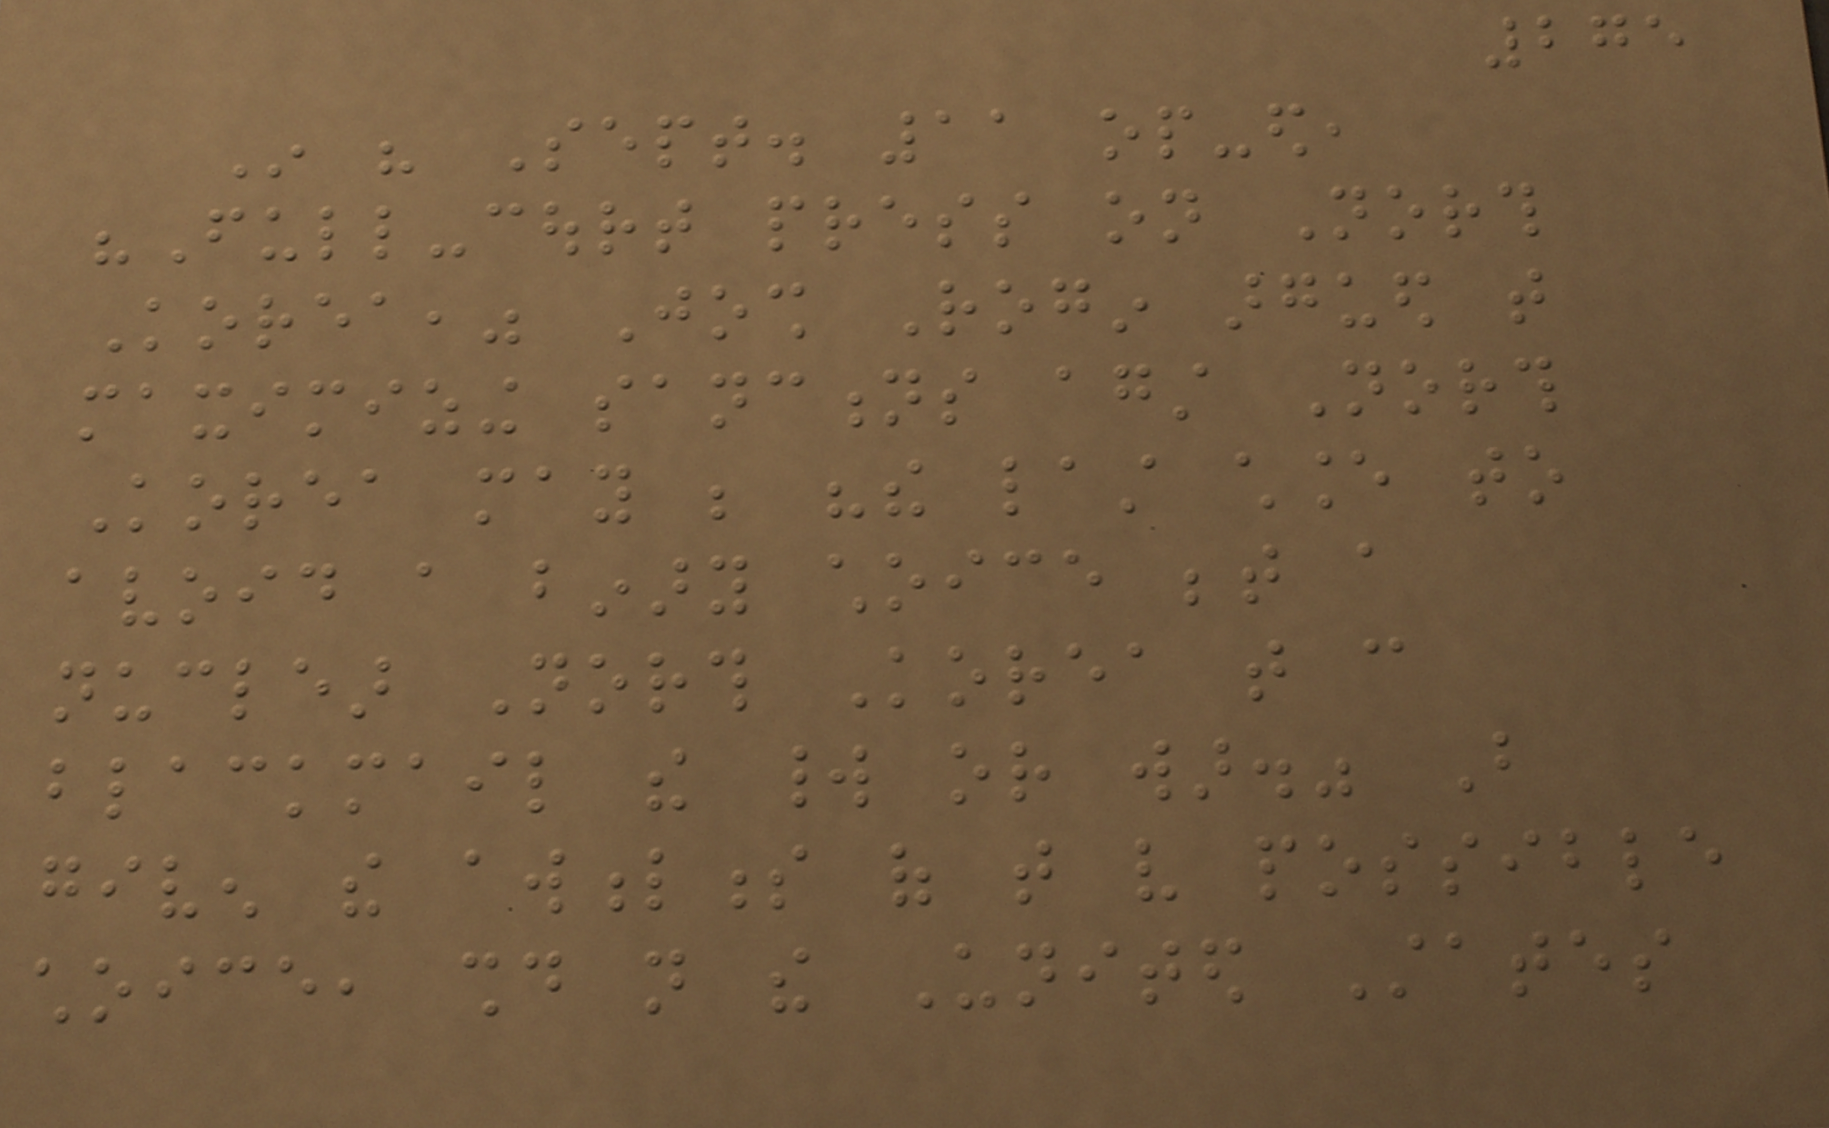275
In his Sept. 11 op-ed,
"Full-court press on North
Korea," Josh Rogin argued that
maximizing sanctions against North
Korea may be "the last chance to
avoid a binary choice between a
nuclear North Korea that can
blackmail the world or war." But
given the awfulness of that very possible
choice, should not the United States
